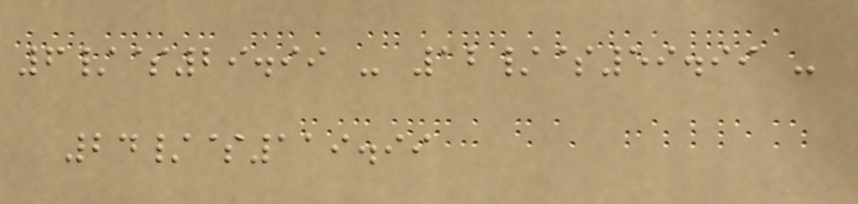6/$29.99 - 12/$59.99 -
24/$119.99
